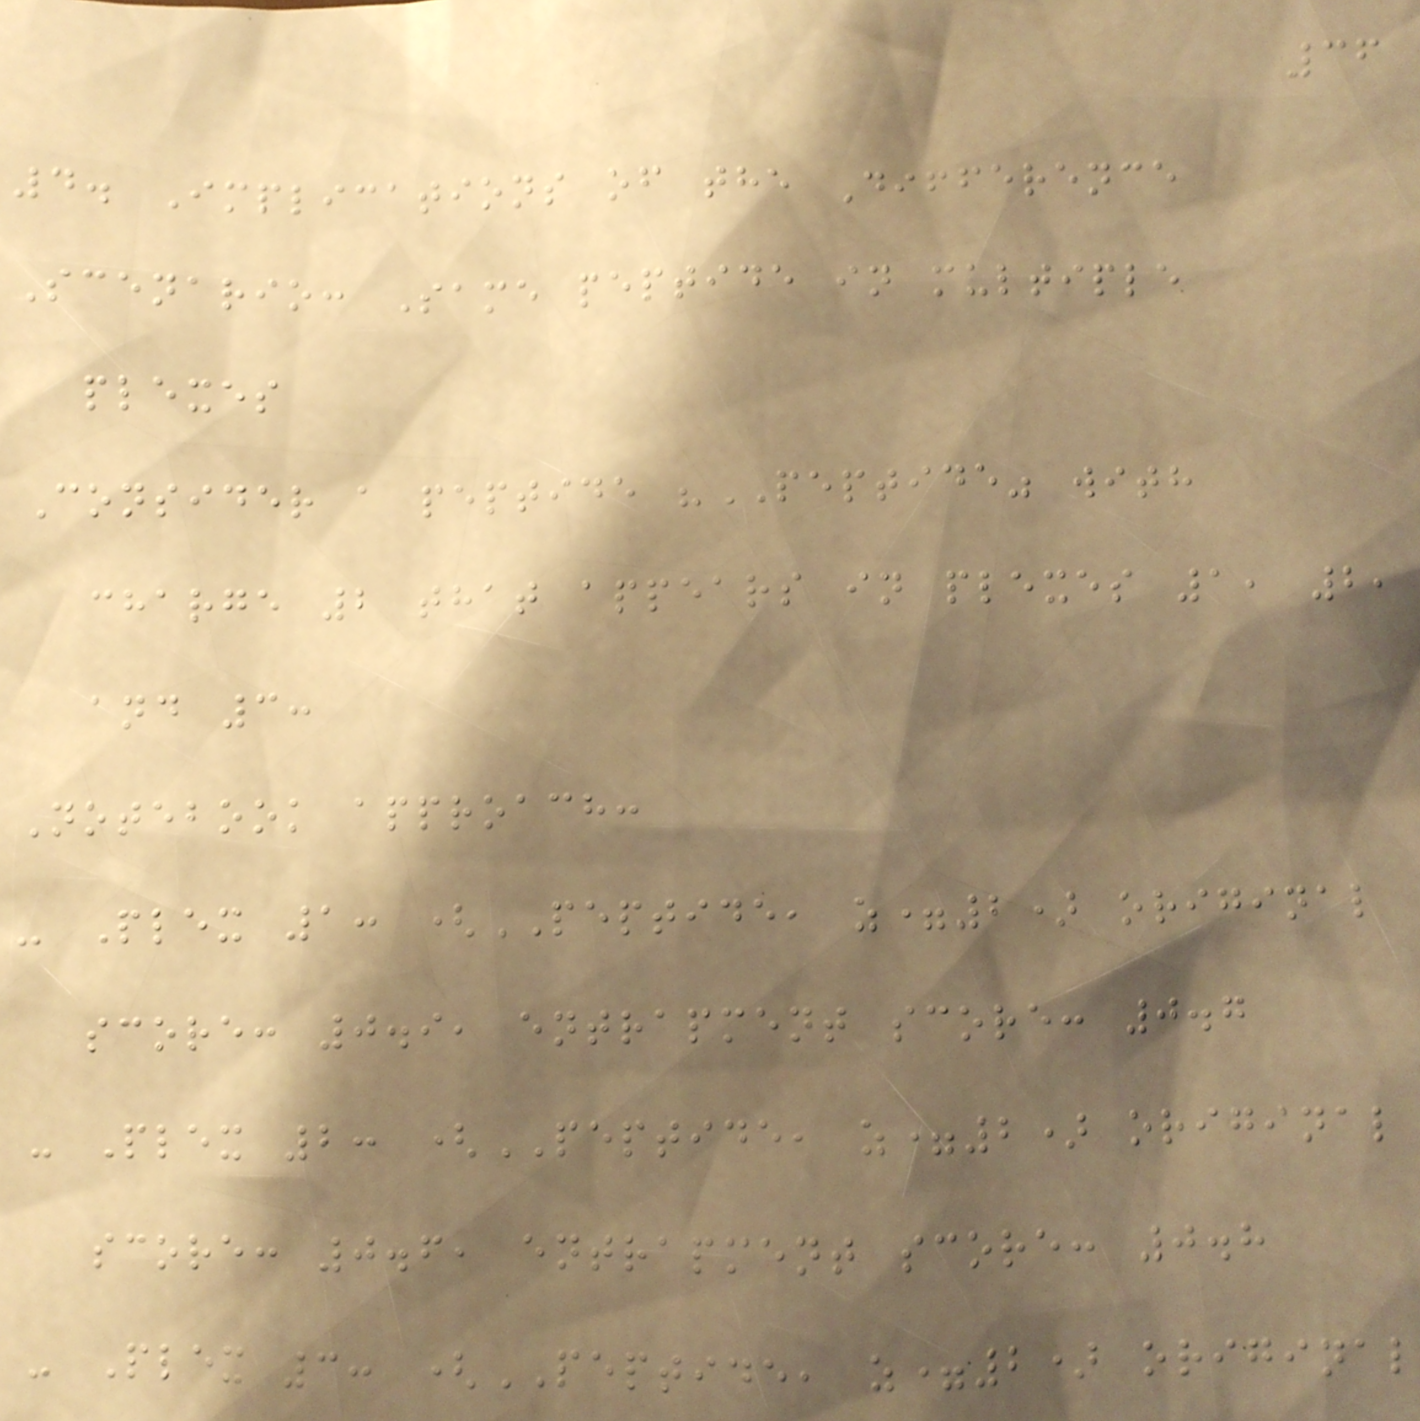36
4. Implications of the Difference
Scenario: Same peptide in multiple
plexes
Consider a peptide "PEPTIDE" with
charge 2 that appears in plexes 1, 2,
and 3:
Notebook approach:
- Plex 1: (PEPTIDE, z=2) original
score: 0.9, entrapment score: 0.7
- Plex 2: (PEPTIDE, z=2) original
score: 0.6, entrapment score: 0.8
- Plex 3: (PEPTIDE, z=2) original
